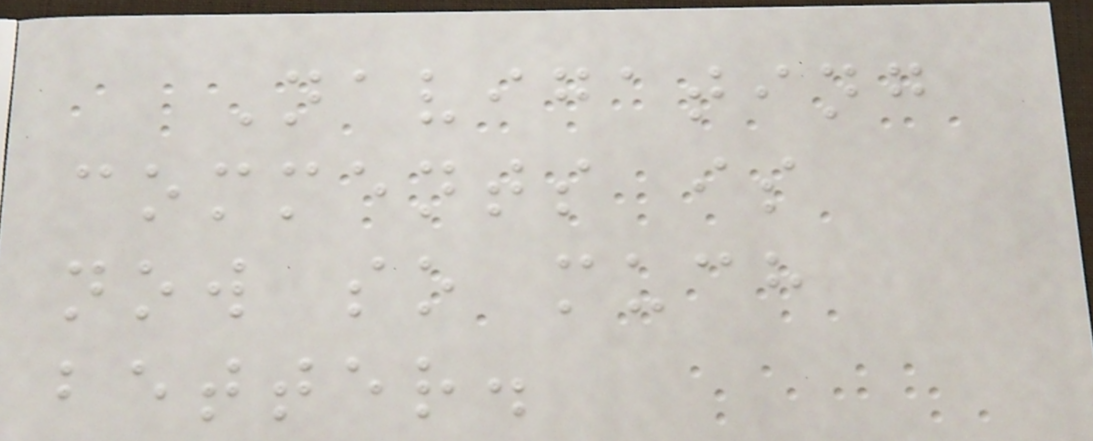Navigating
comments is
now so much
better.
